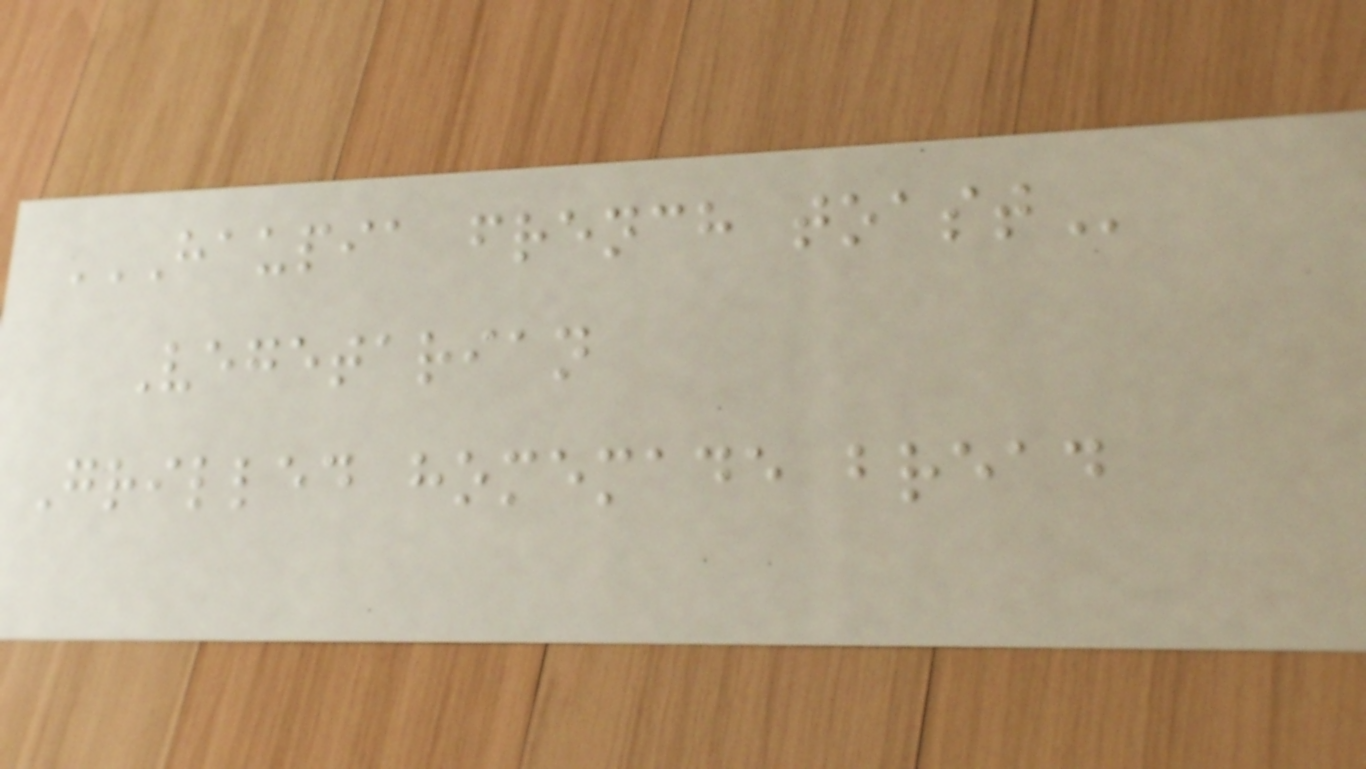HAUPIA FRENCH TOAST
Vegetarian
Grilled homemade bread
